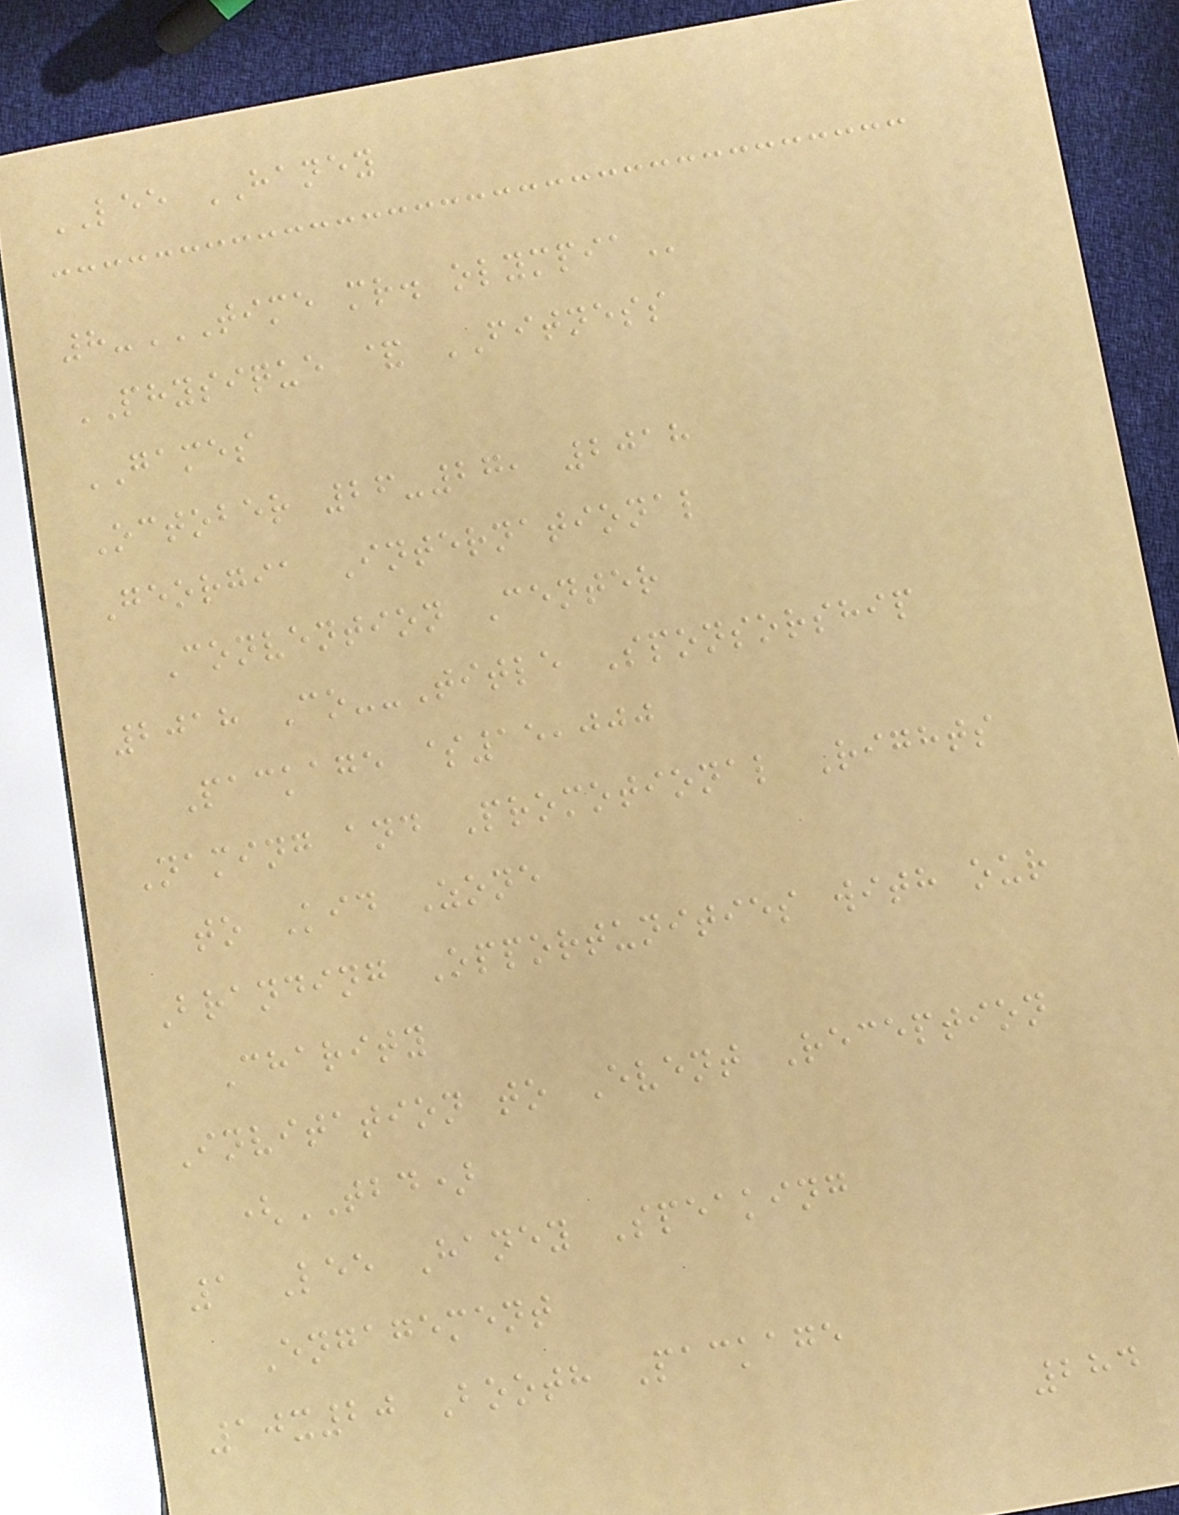LEE HANEY
8-TIME MR. OLYMPIA
PHYSIQUE & FITNESS
GAMES
October 26-27, 2018
Georgia International
Convention Center
2018 Co--Title Sponsorship
Package $15,000
Naming and Promotional Rights
to Kid Zone
Branding Opportunities with our
Charity
Invitation to Event Reception
(TBD)
1 Lee Haney Speaking
Engagement
10x20 Booth Package
284
